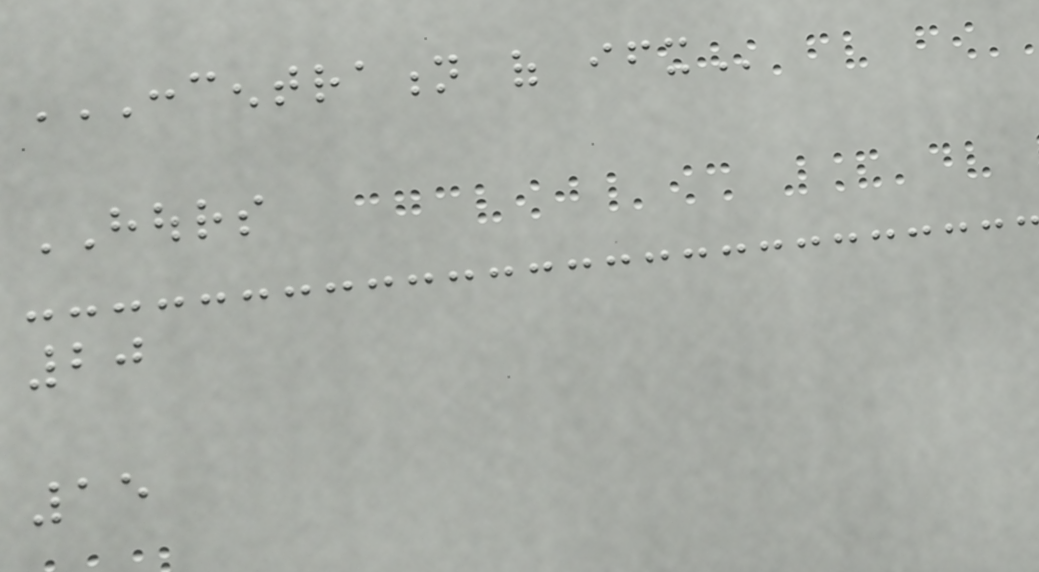CONCENTRATION OF IFX
HOURS
20
15
